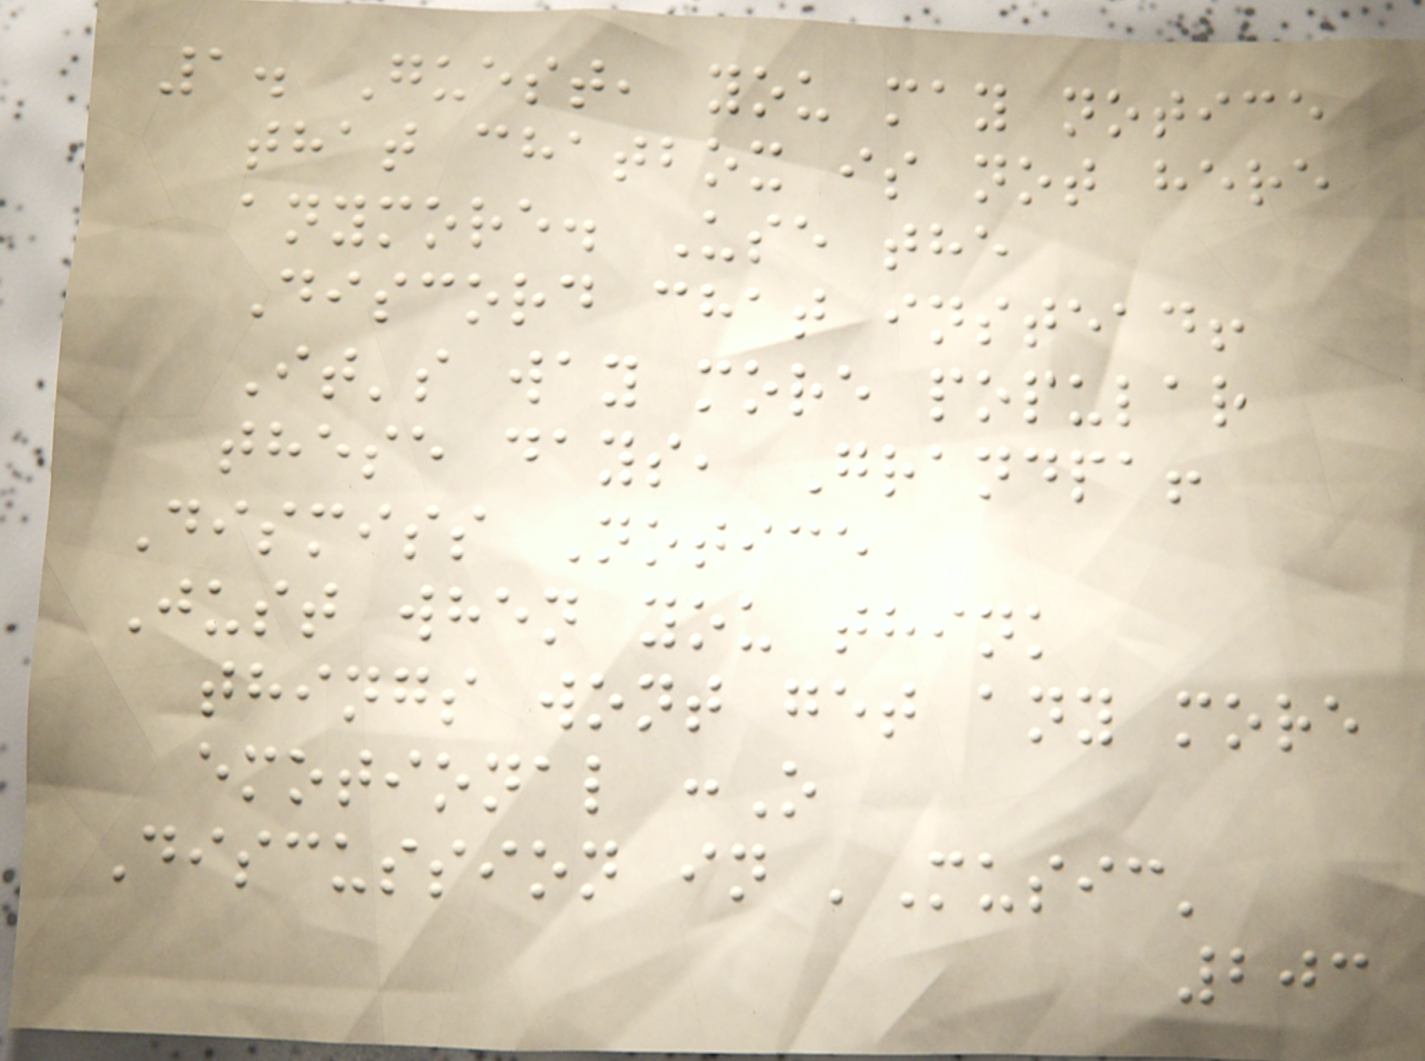1. Guest, you may notice
that chatbox is not here
anymore. Use the
Discord chat instead!
It's way more popular
these days, Grandpa!
Dismiss Notice
Just when you think
things wont get any more
emotional :O
Discussion in 'Music'
203
